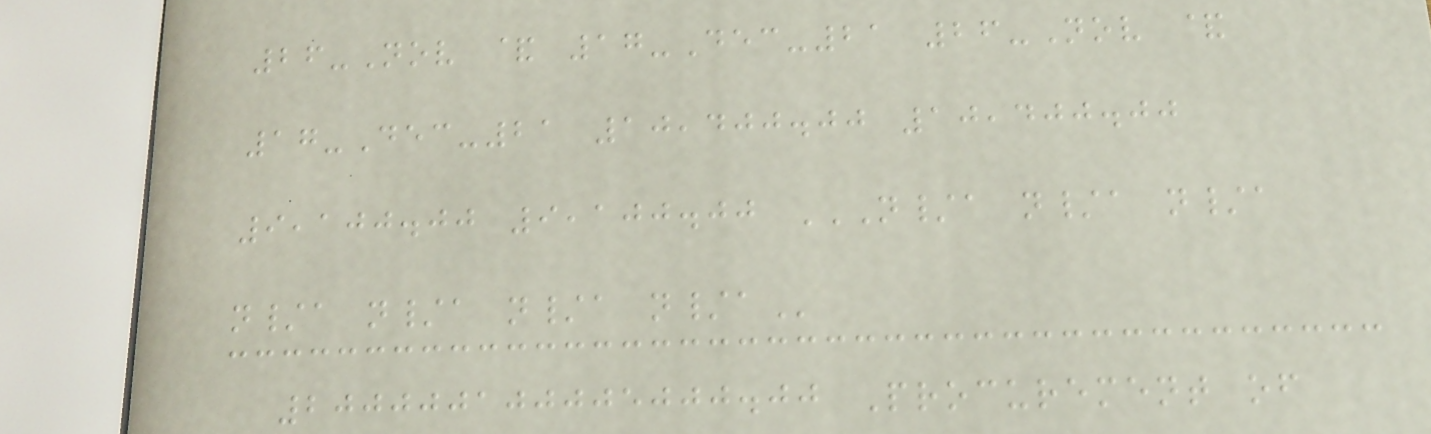26-Nov & 17-Dec-21 26-Nov &
17-Dec-21 10,400.00 10,400.00
9,100.00 9,100.00 N/A N/A N/A
N/A N/A N/A N/A
200000100005000.00 Procurement of
